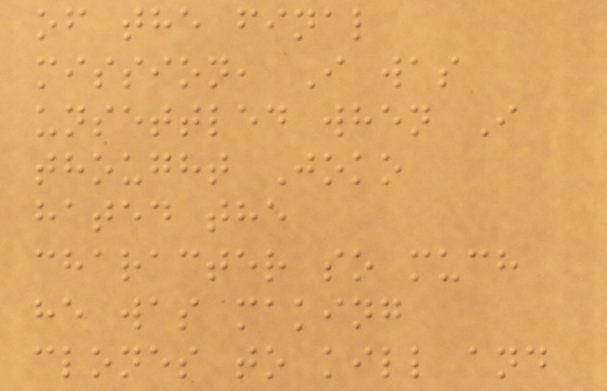of the final
mission, I was
unsettled when I
thought Joko
hated the
character so much
he was making
clones to kill and
